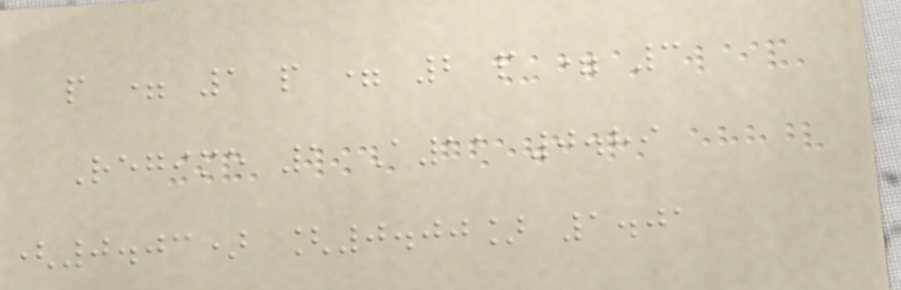p = 1 p = 2 p = 3
Regime 1 A11 0.89
(0.03) [0.00] 1.01
